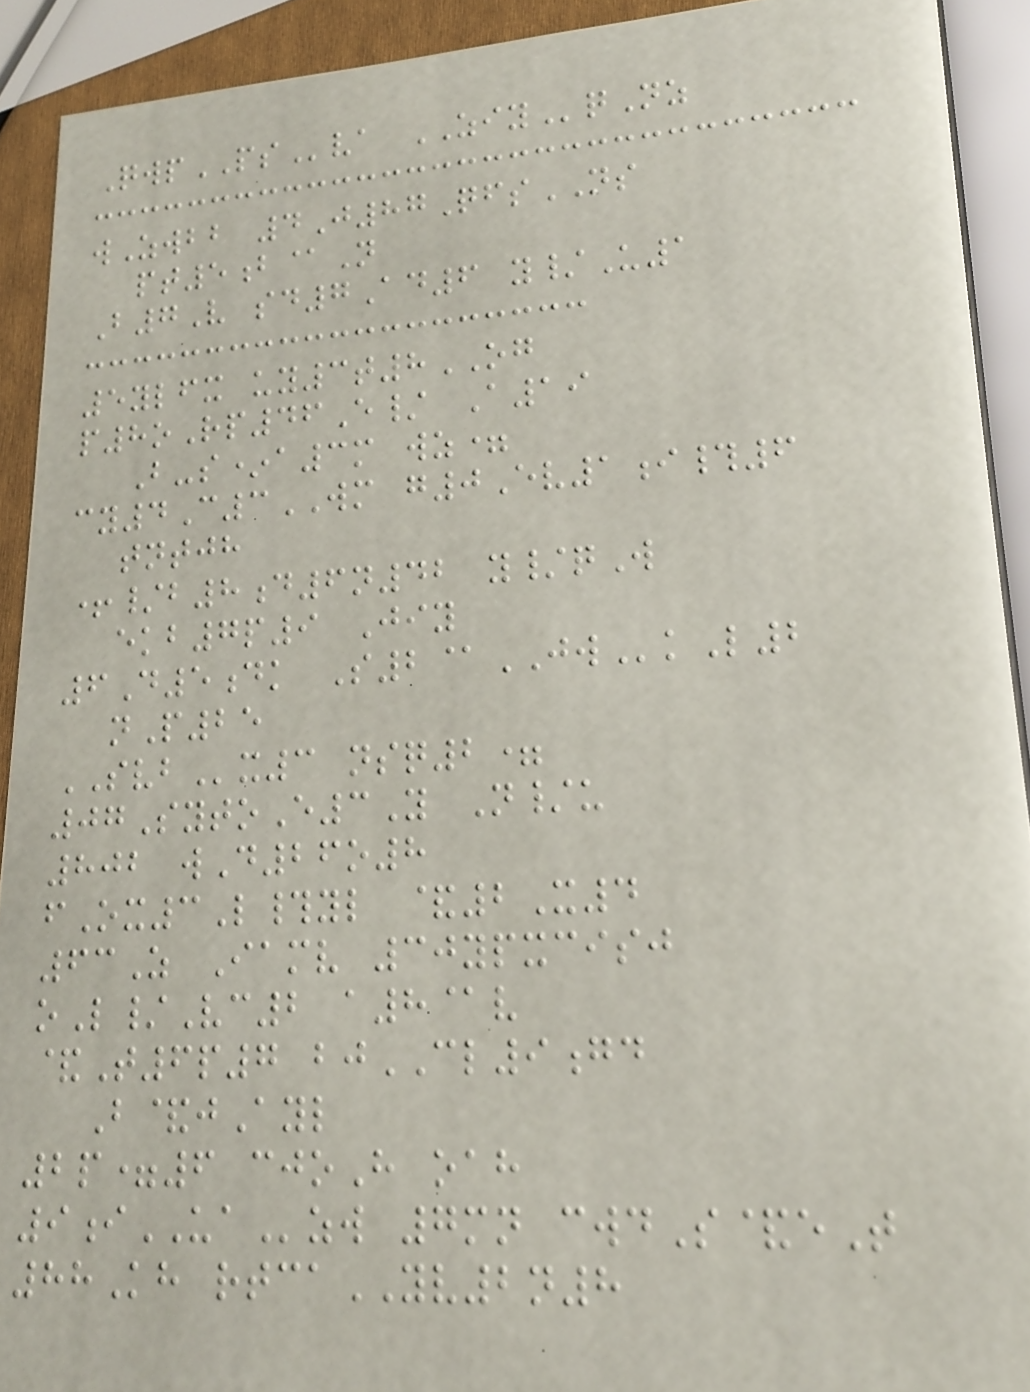QwpPSva ZIYqNz
wZwbb 4J87QfsNS
pt5b@N
B7V sd7Ad6 y/U1
5ylfx uy3t8OG
p8oRp46E/ A19
B-s*a3m wz=
cy4C3WM g0Ev1i#6
tntjh
+/b8d6n42 y/qW
ekb7p9 Jiy
6D5dk S2@JWkL2
nP25
SVBx3 nsq2=
07SytoE3Y N/u
802 wD26o8
fOx3L#yl &2X4
63Z Iamv 30ypxcisj
oL/Vc2 a8@v
&T6p7 bjCL9gd
B&jAyl
2p=6 cjoH oah
9iUAzw 7mn cwdS&eT
88Kh rtcaYV2n8
